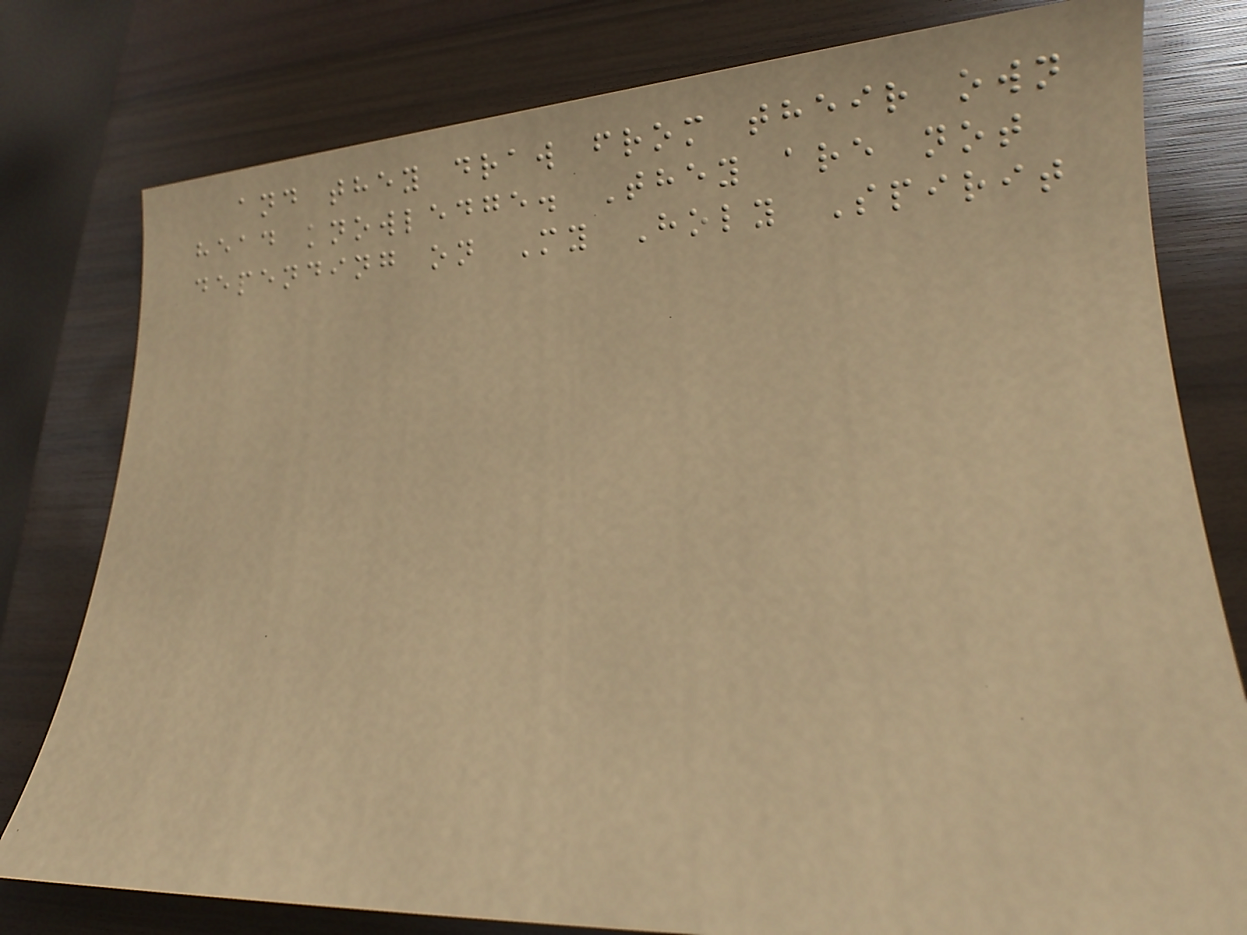and they draw from their own
head knowledge. They are not
depending on My Holy Spirit
